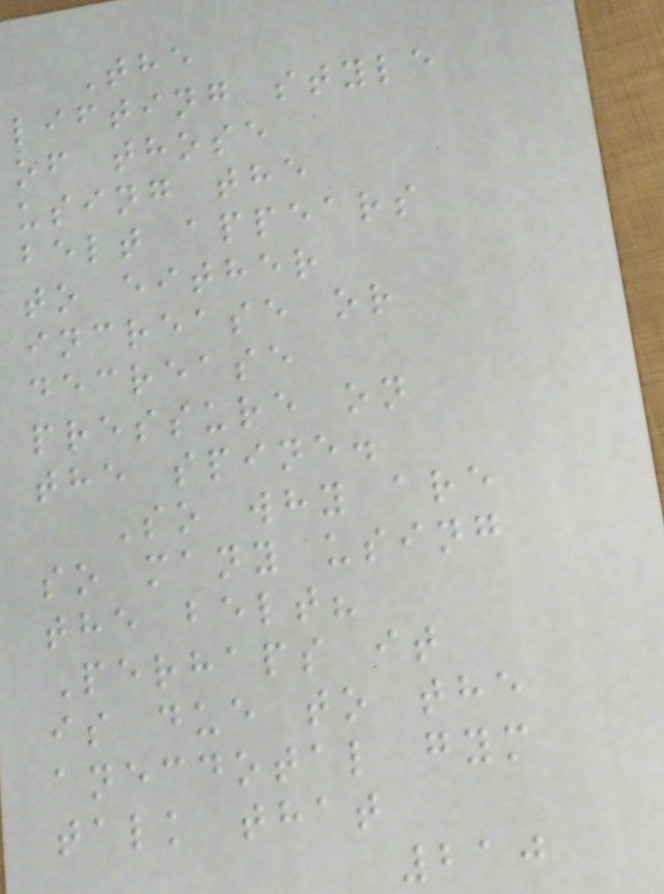The
lifting style
of those
using the
belt appears
to either
increase or
decrease
pressure on
the spine.
So why are
so many using
the belt?
Perhaps it
is due to the
anecdotal gym
talk that
210
